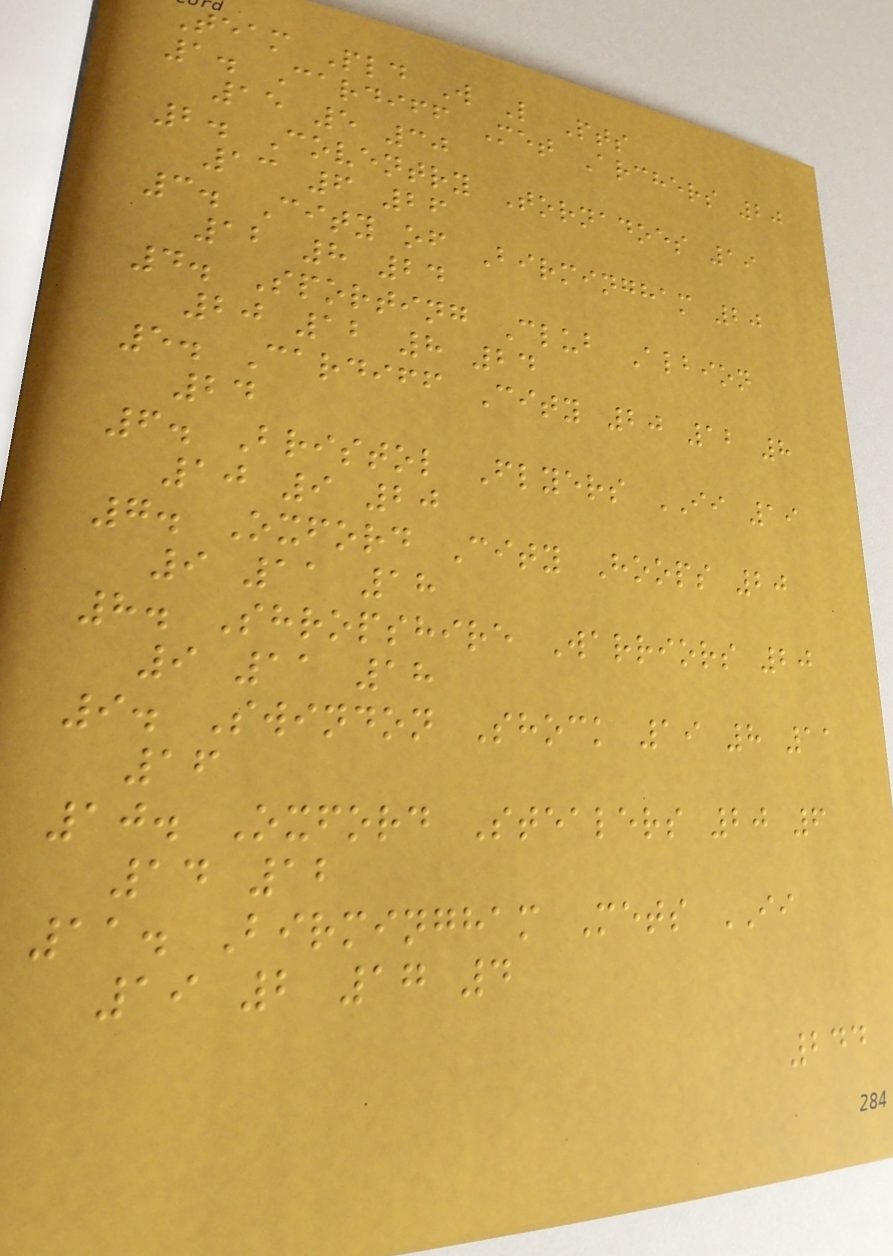Team Pld W L Pts
1. Cardiff Met Archers 20
15 5 30
2. Coventry Tornadoes 19
13 6 26
3. City of Birmingham 20
12 8 24
4. Sporting Club Albion
20 12 8 24
5. Cardiff City 20 12 8
24
6. Bristol Flyers II 19
10 9 20
7. Oxford City Hoops 20
9 11 18
8. Shropshire Warriors 20
9 11 18
9. Swindon Shock 19 8 11
16
10. Oxford Stealers 20 6
14 12
11. Birmingham Mets II
19 2 17 4
244
